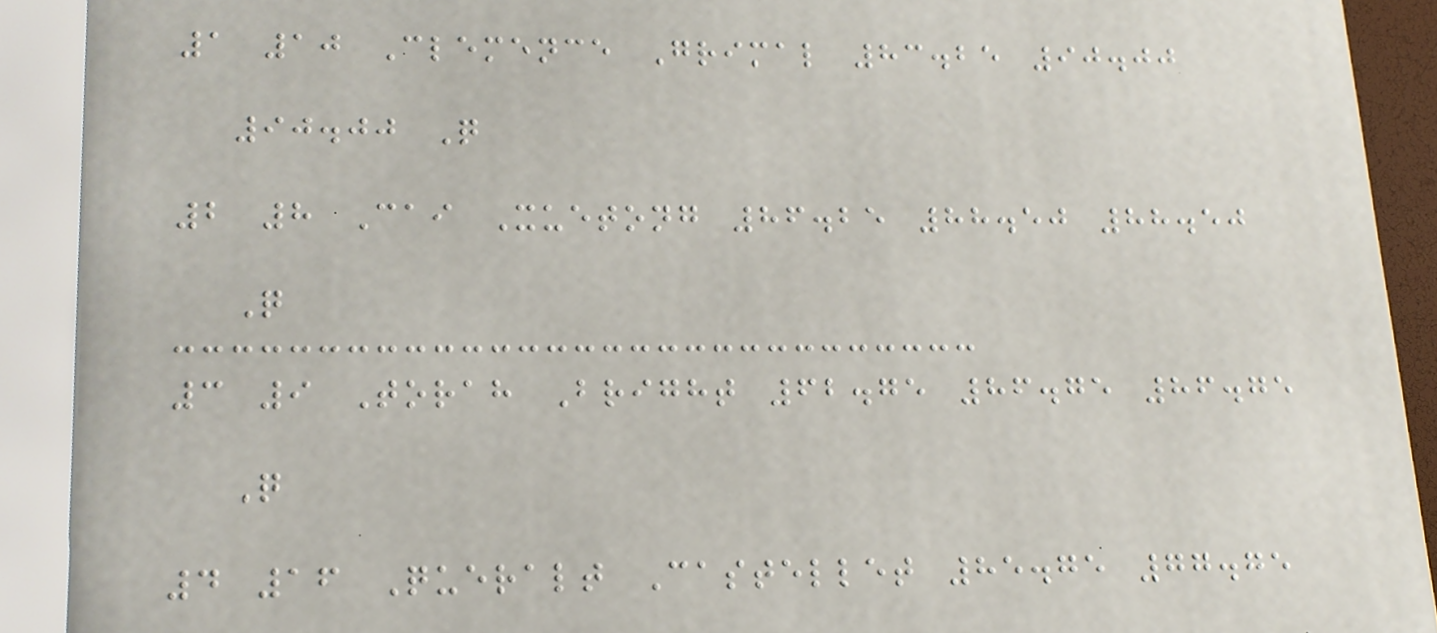1 10 Clemence Grimal 83.25 90.00
90.00 Q
2 8 Cai Xuetong 86.25 88.50 88.50
Q
3 9 Torah Bright 62.75 86.75 86.75
Q
4 16 Queralt Castellet 85.75 77.75
